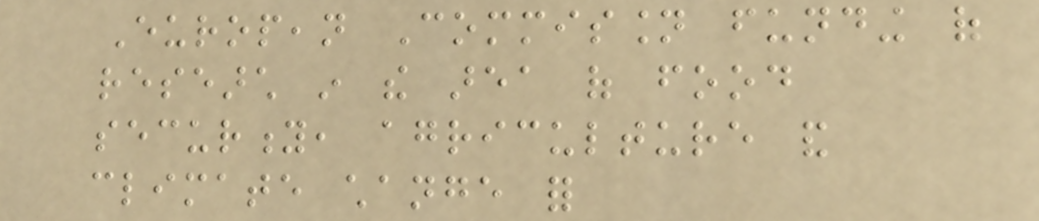European Commission funding of
research in the area of food
security, agriculture and
climate change for
